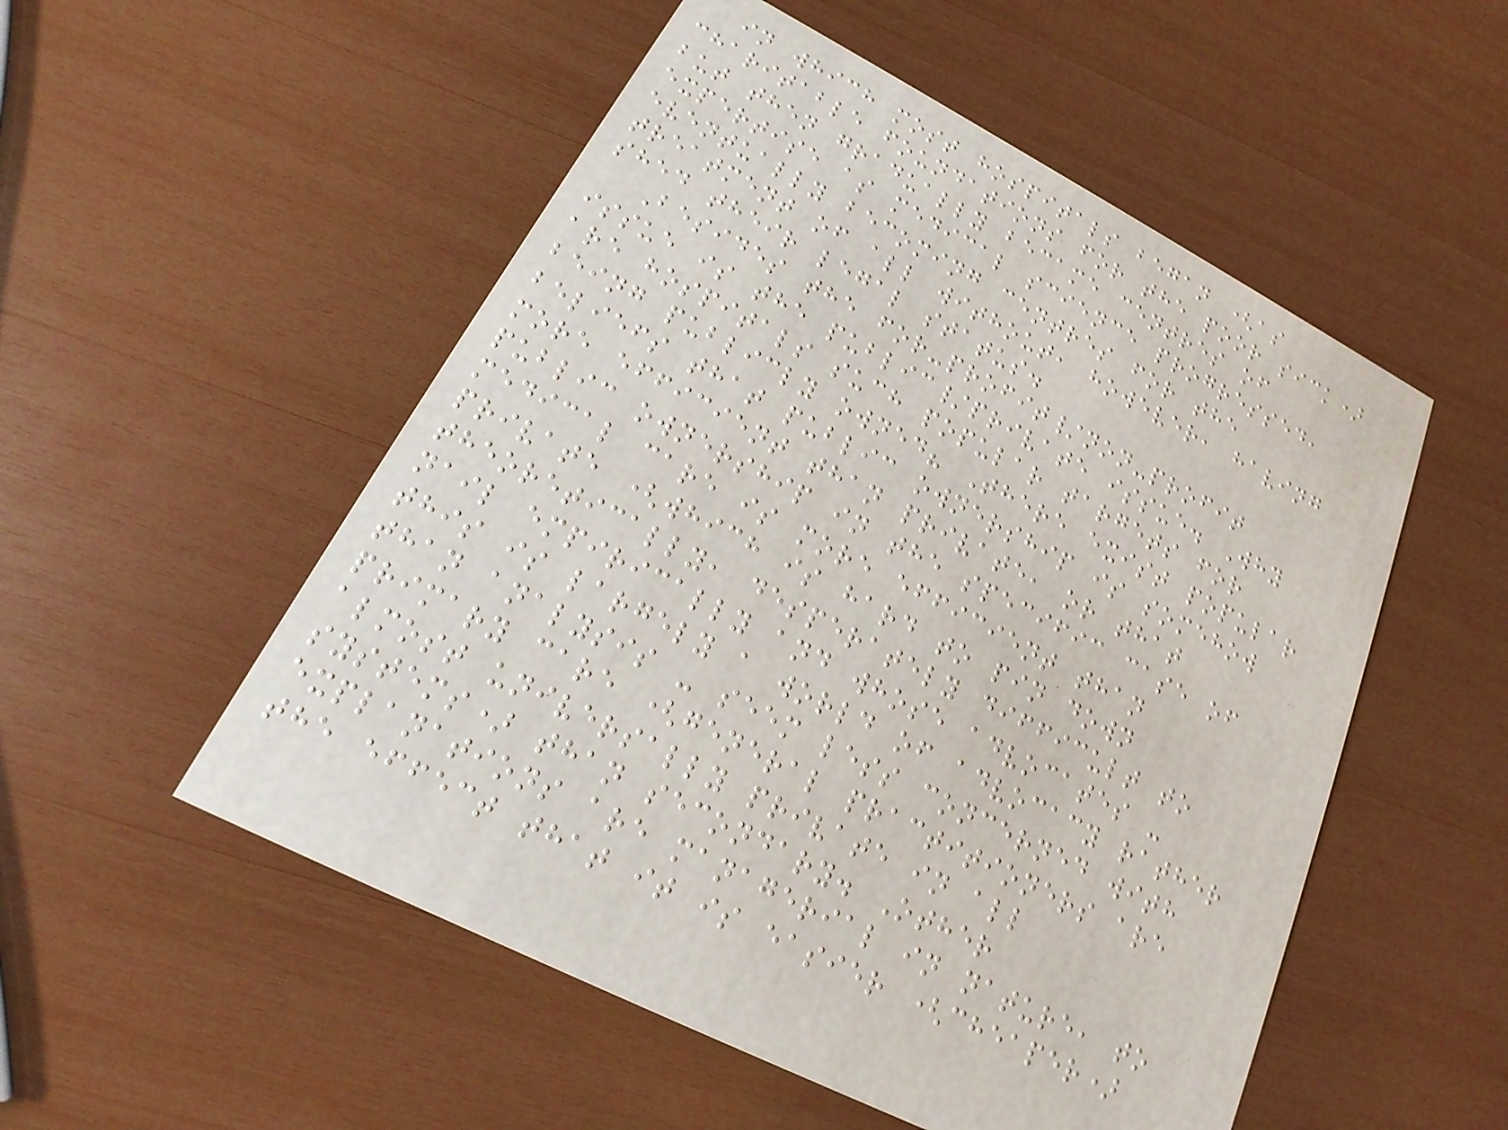in which most hospitals began (as
charitable foundations for the poor sick)
but then gradually became centres of
expertise as medical science progressed,
eventually becoming centres for the
treatment of all without, however, having
shed their legal status.
Besides the for-profit/non-profit
issue is the public/private issue. Why
are hospitals such popular targets for
being publicly owned? There exist popular
beliefs that public ownership is somehow
more efficient than private, or that
public ownership in the specific case of
medical care is more efficient than
private (which is hard to pin down
theoretically, desperately difficult to
nail empirically and whose advocates -
this is largely a world of advocacy rather
than analysis - seem less concerned with
primary care (general practitioners are
almost universally private in all
systems) than secondary. Other
explanations are managerial in nature, to
the effect that it is easier (cheaper)
